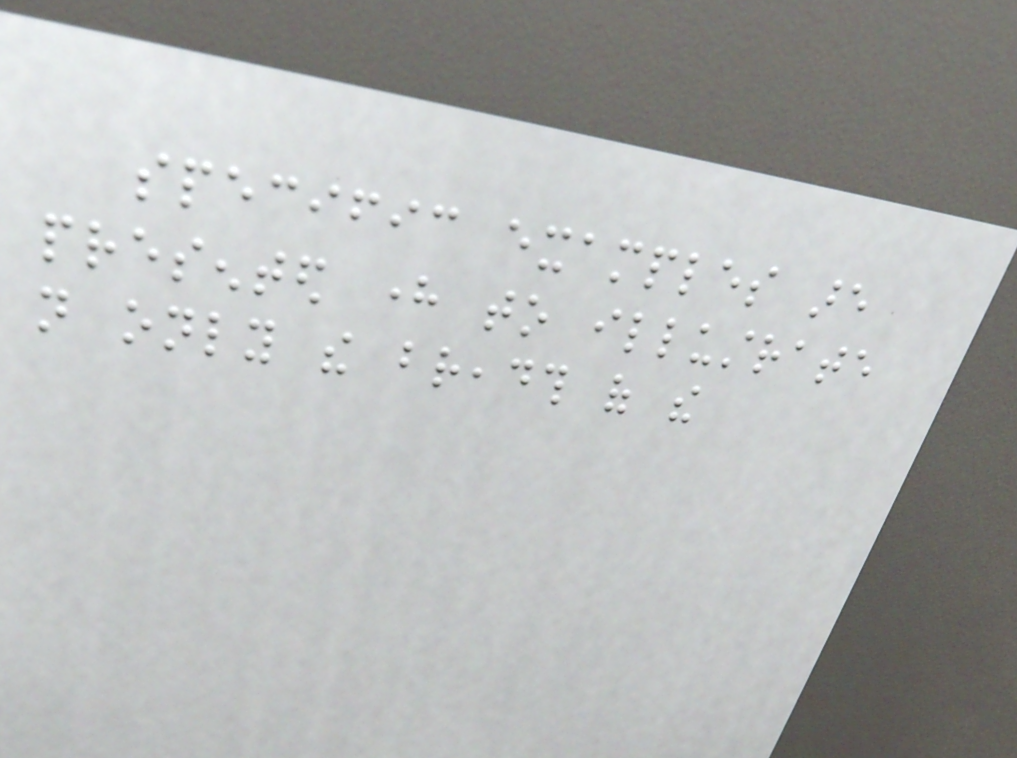specific examples are
presented here to illustrate
not only the breadth of the
